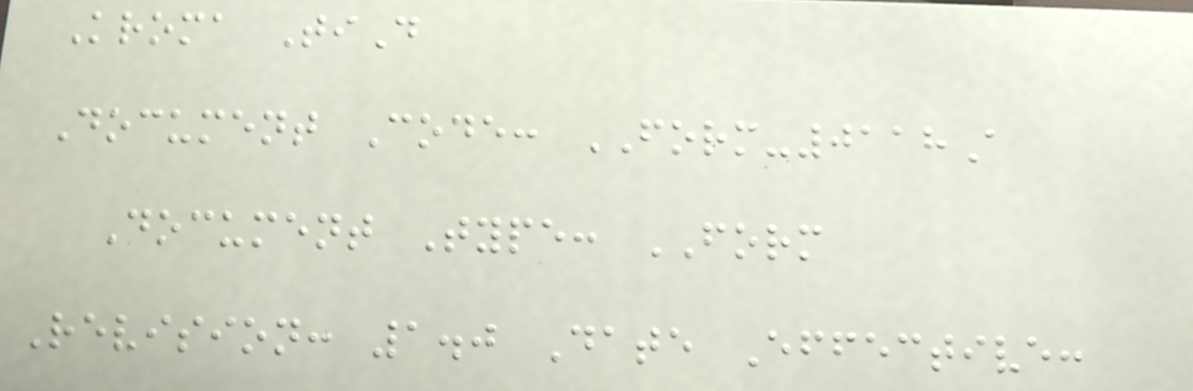Kroma TiD
Document Code: FORM-0118A
Document Type: FORM
Revision: 1.0 Date Effective:
